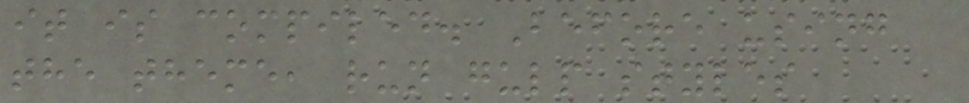it is compiled. Before using
the theme, run gulp styles
